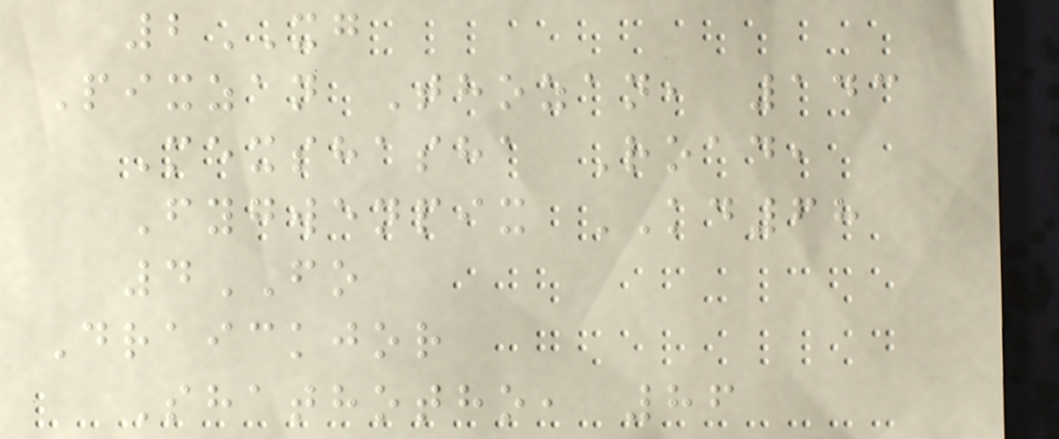2XG
Pixzan Thozan, 143
Mexshasha Road,
Fygwenpix KD68
4FO
Draickjor
Shathotho, 86
